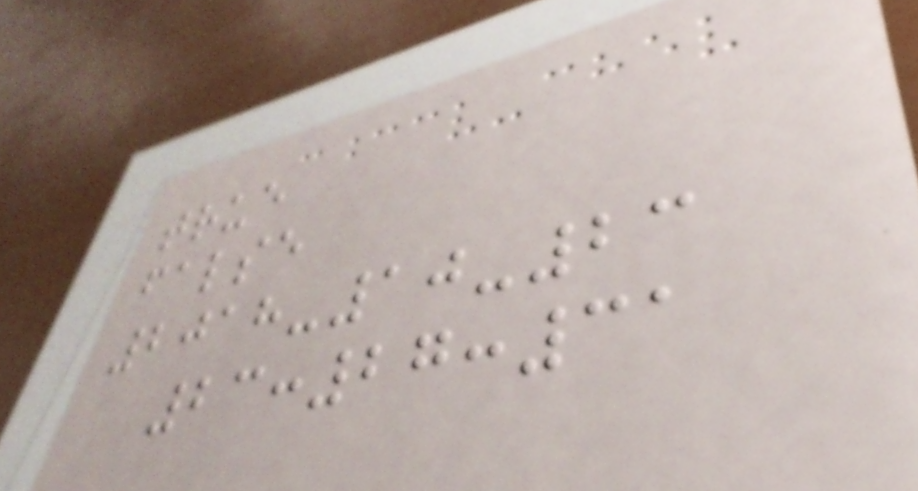true
false
2018-10-23
23:27:31
